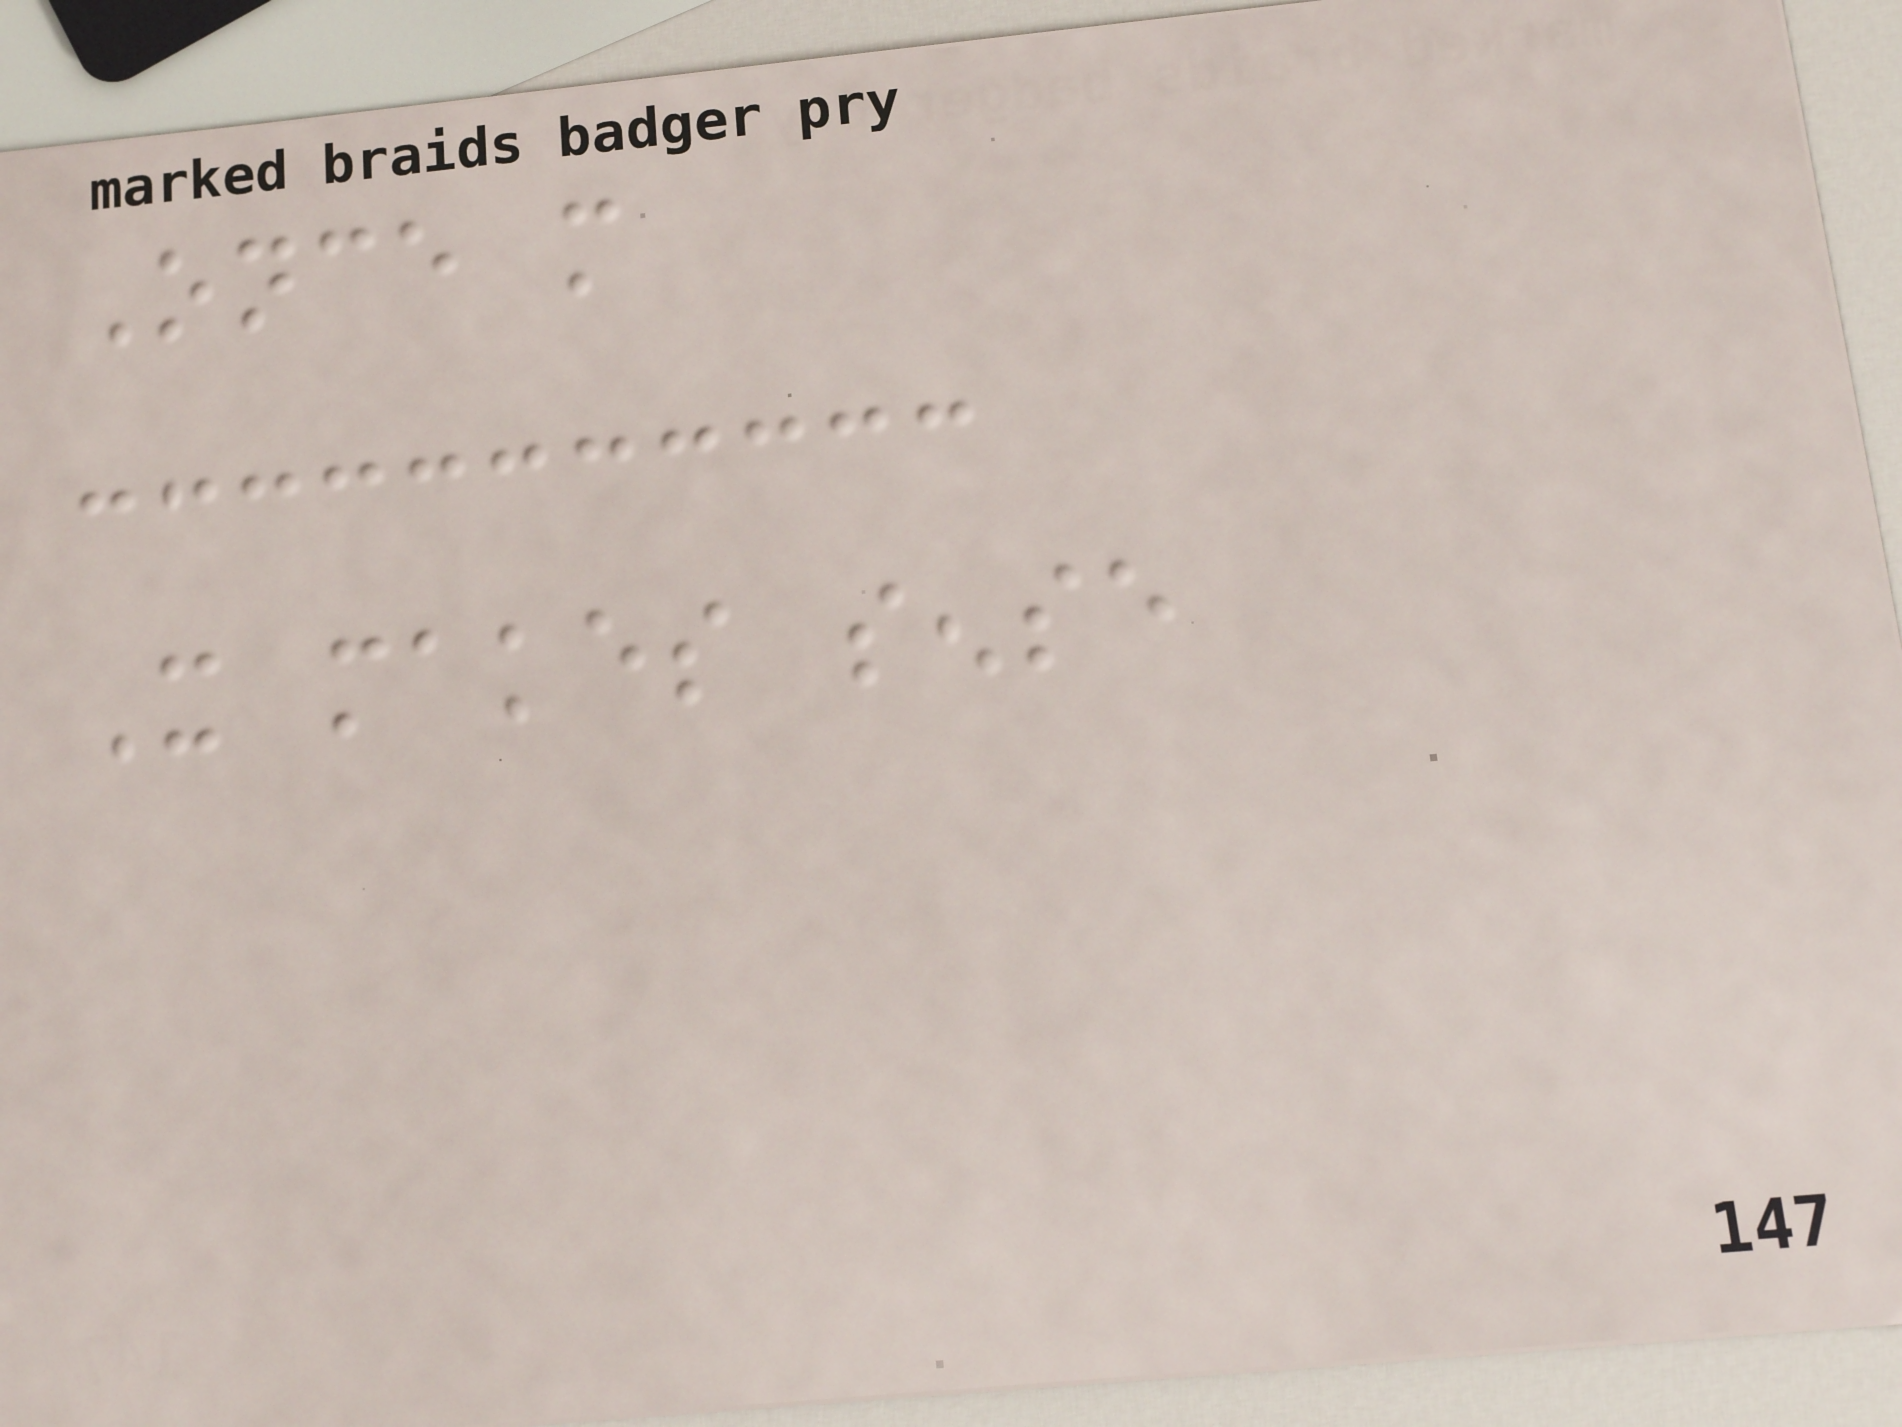Once more
It makes sense
